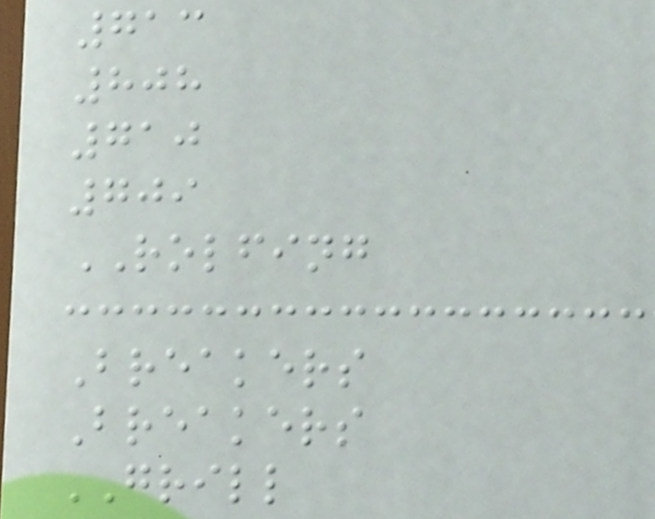713
808
710
709
ROLFING
Breakers
Breakers
GRILL
